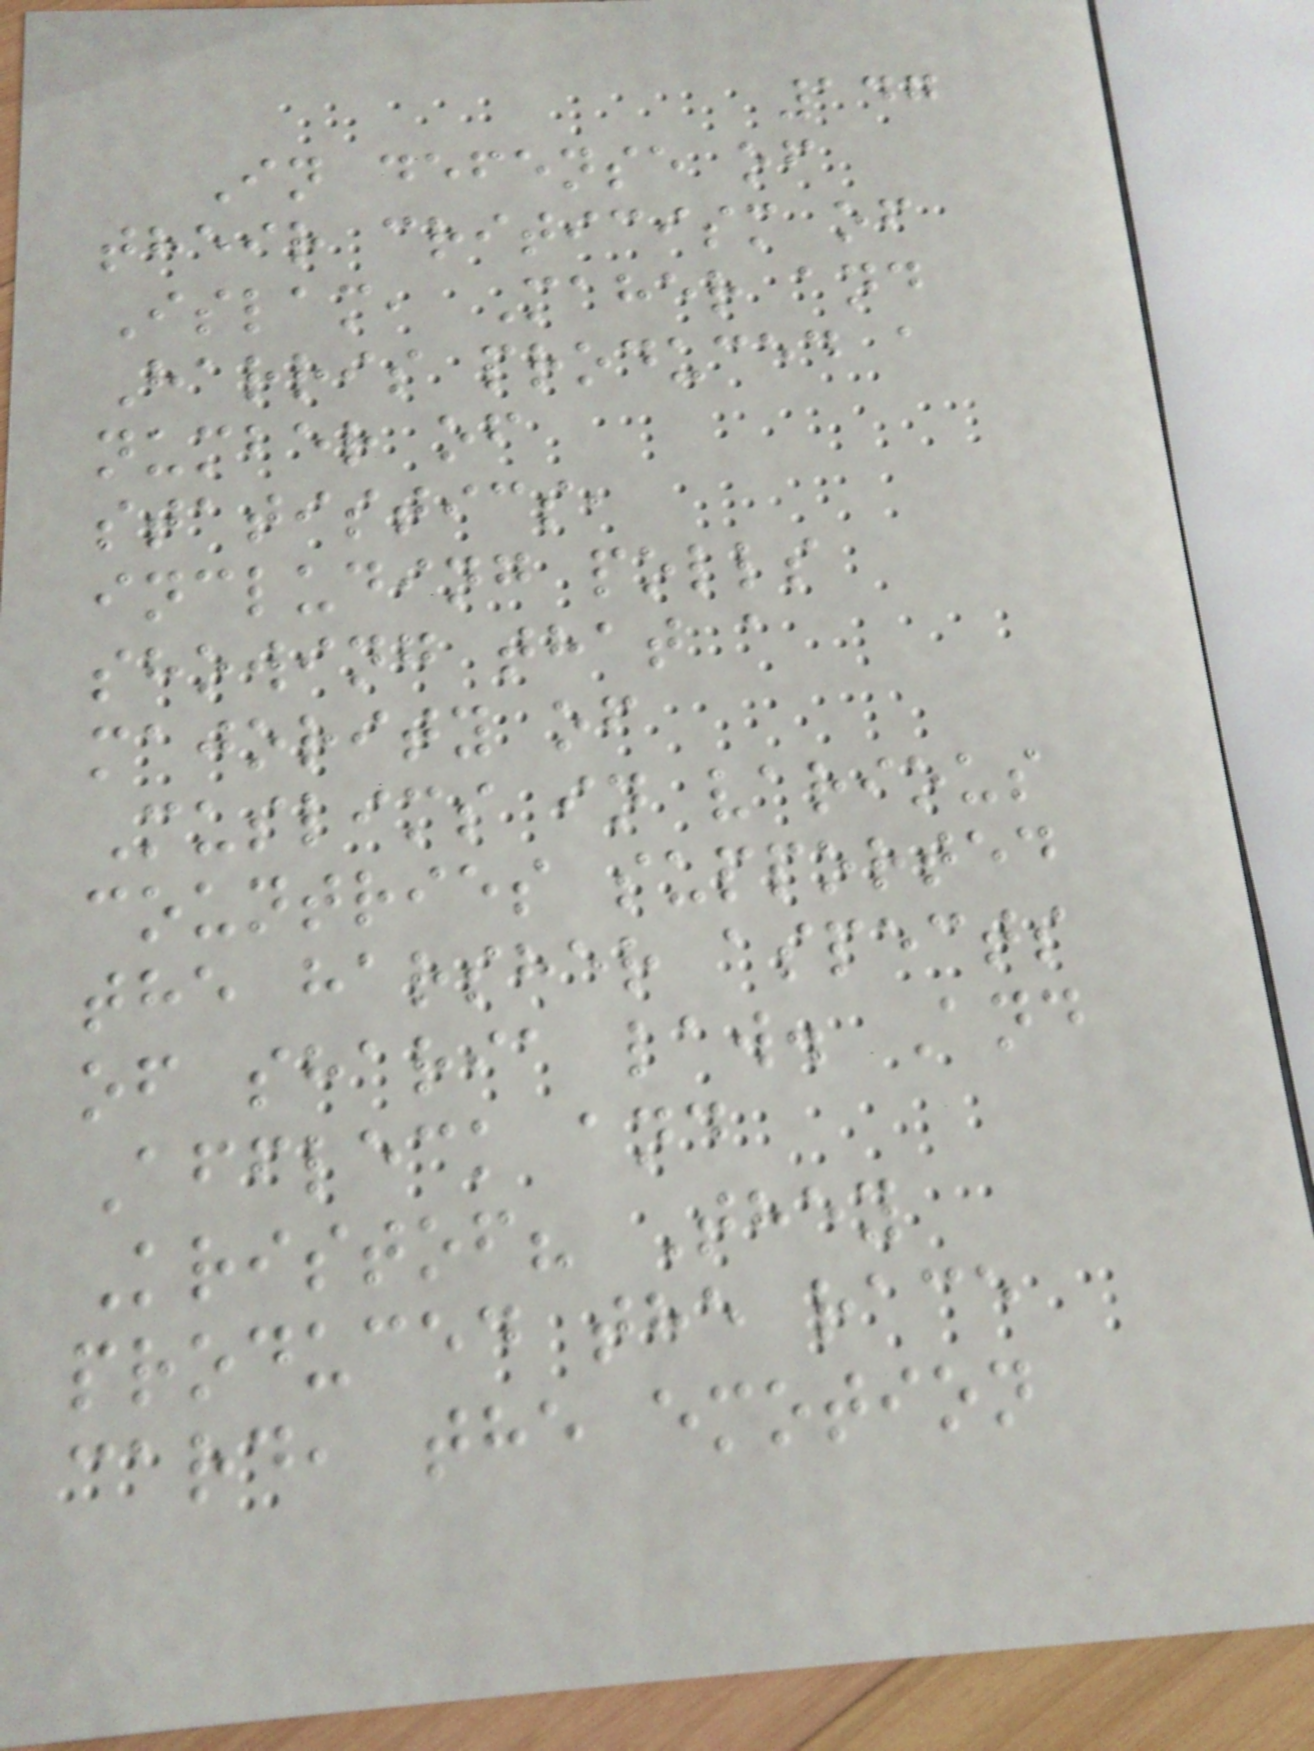147
In defense of
their criticism of
Islam, Maher and
Harris produced a
number of
statistics,
including polls
showing that a
majority of
Muslims in various
countries supported
the harsher aspects
of sharia law. And
Affleck and
Kristof? They
produced the race
card, the emotion
